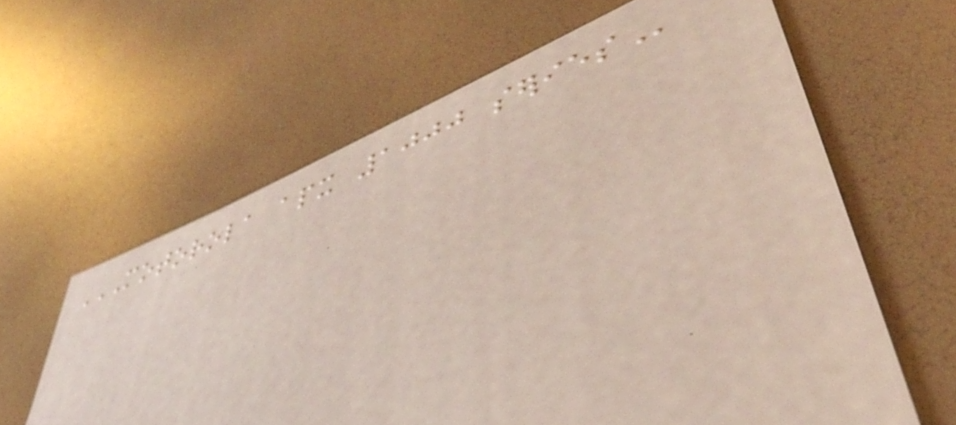MOTOROLA APX 1000 SERIES
